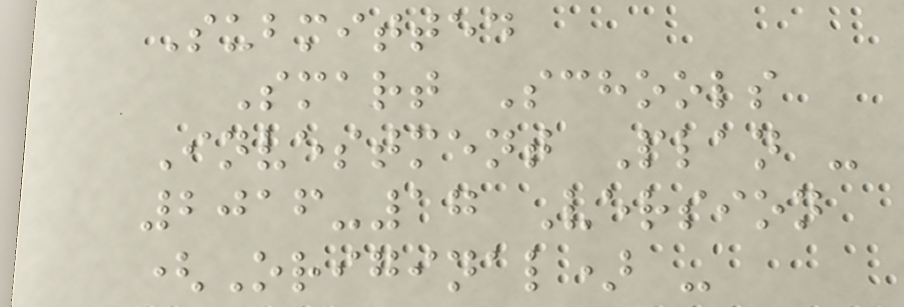Submitted
Smart Schools
Investment Plan -
2016-17 Version
(Original) -
